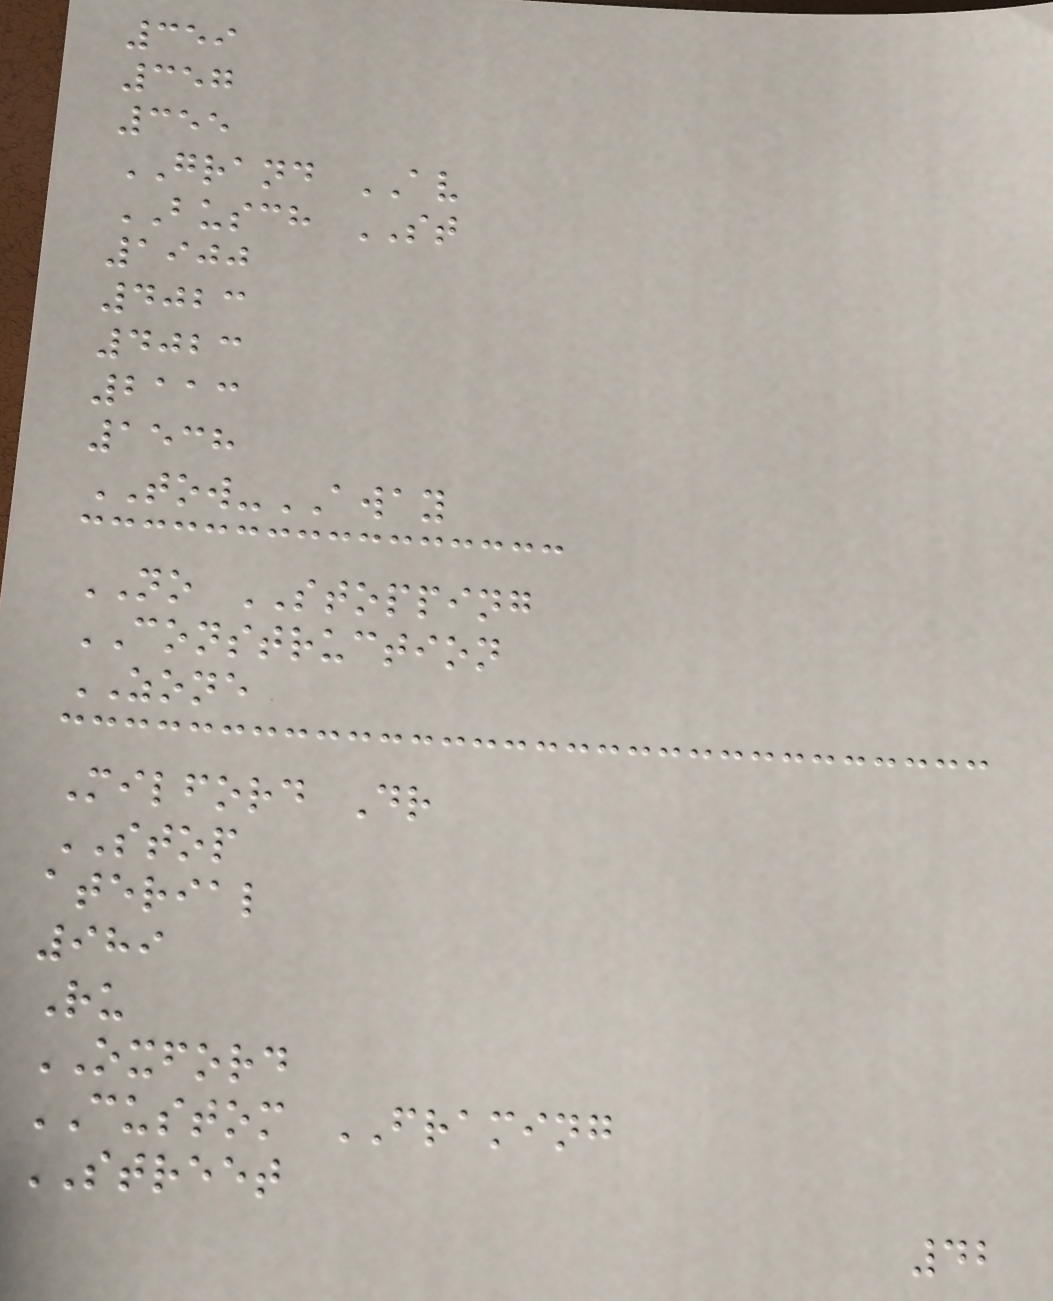359
357
355
GRAND AV
BUSCH ST
1900
4023
4023
2113
1538
TOW-AWAY
NO STOPPING
CONSTRUCTION
ZONE
Milford Dr
STOP
aterial
989
Ru
OXFORD
CUSTOM FRAMING
STREET
42
